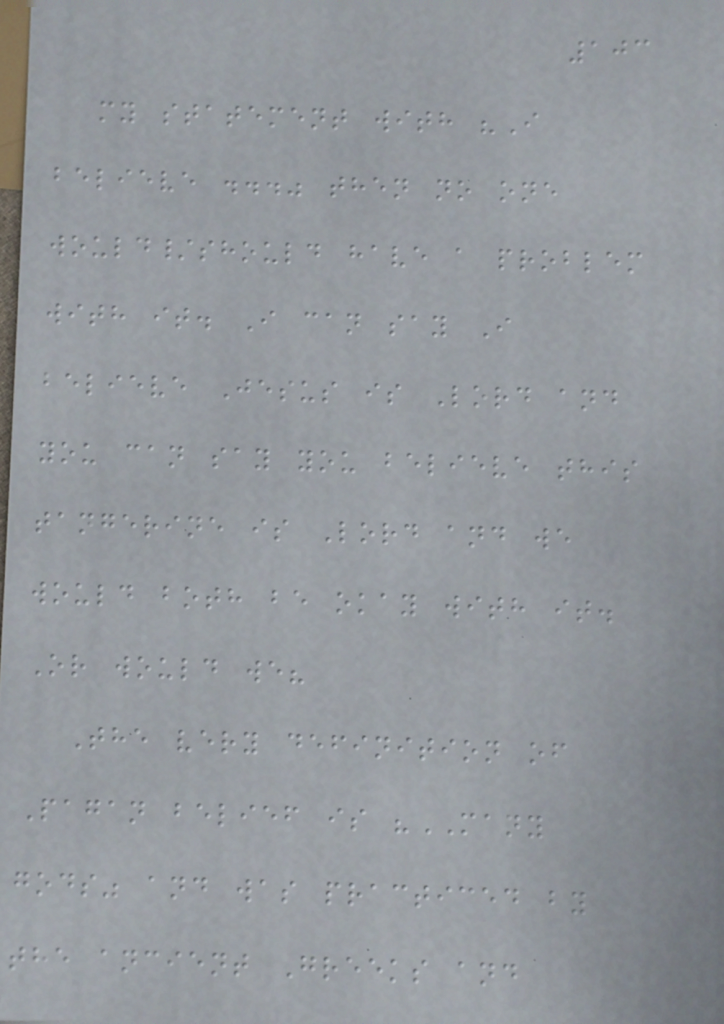103
my statement with "I
believe ..." then no one
would/should have a problem
with it. I can say I
believe Jesus is Lord and
you can say you believe this
tangerine is Lord and we
would both be okay with it.
Or would we?
The very definition of
Pagan belief is "MANY
gods" and was practiced by
the ancient Greeks and
